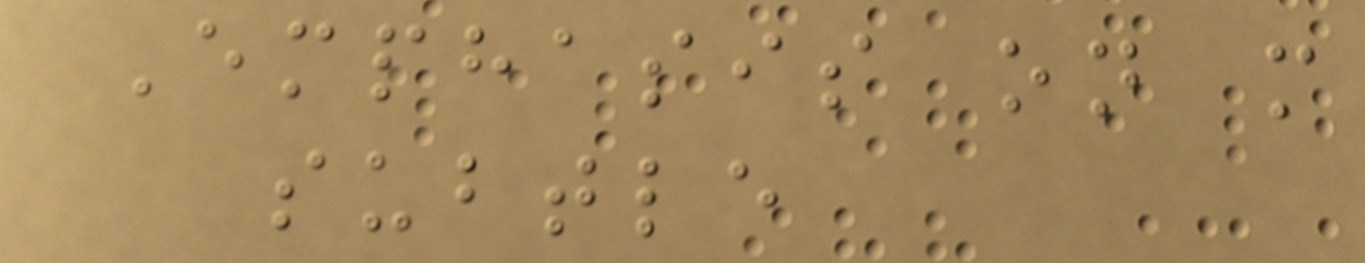Emphasis on more
subtle
